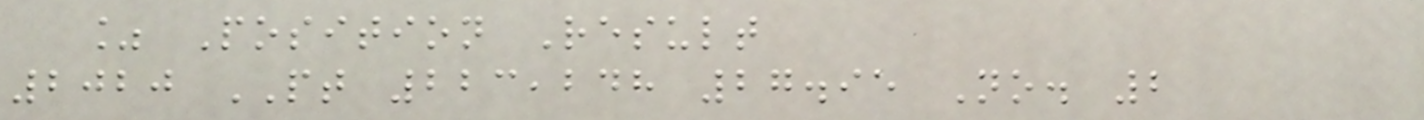% Position Result
2020 PT 223,248 27.95 No. 2
